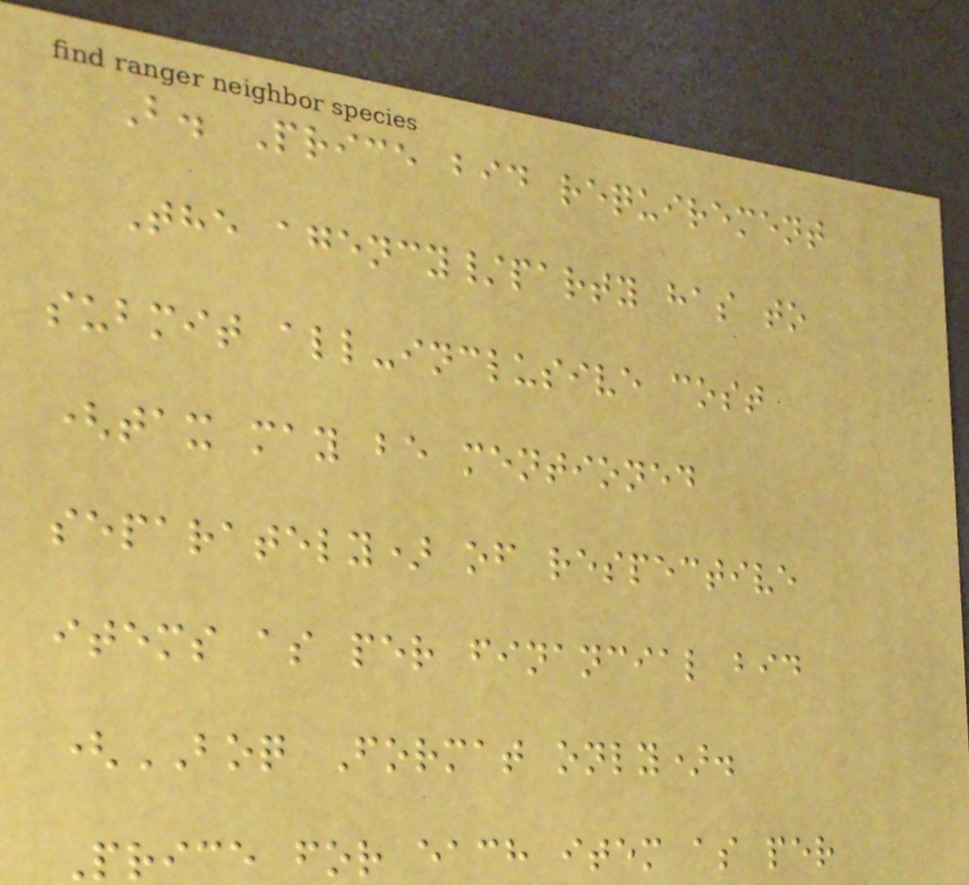B. Price bid requirement
The agency/party has to
submit all-inclusive cost
(tax may be mentioned
separately) of respective
items as per financial bid
(BOQ Format only).
Price for each item as per
